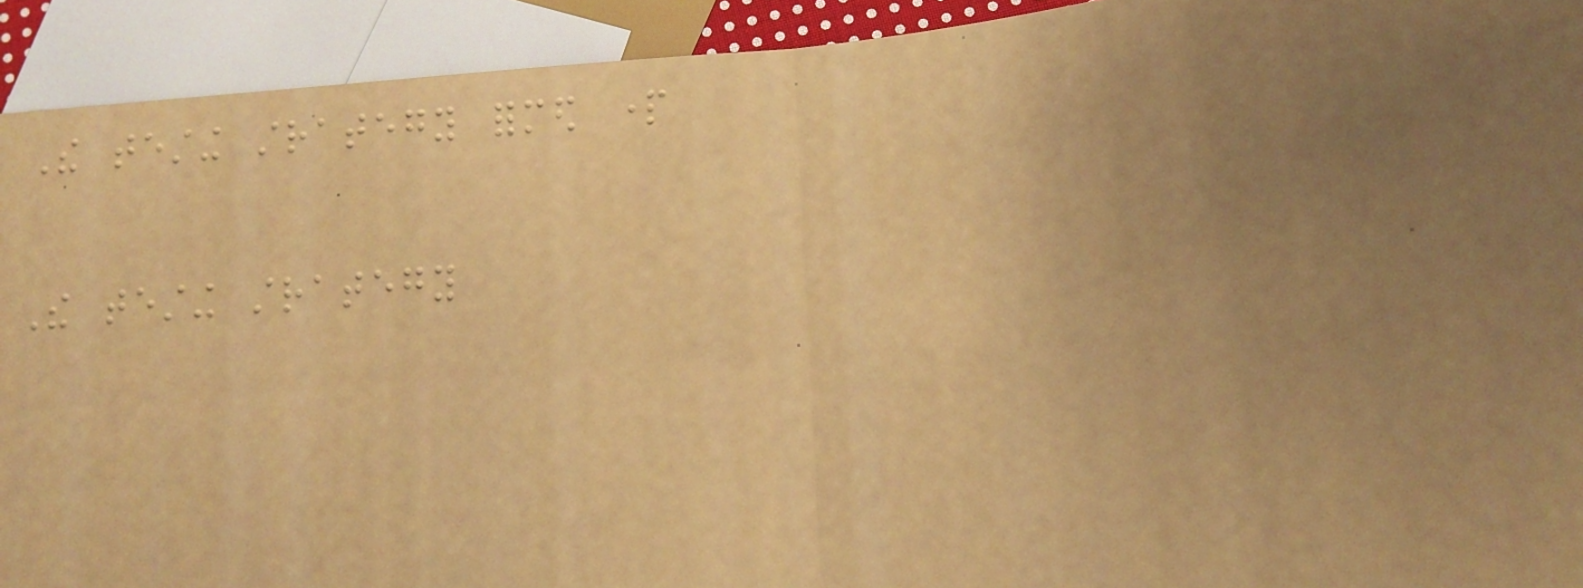The testing strategy formed part
The testing strategy
